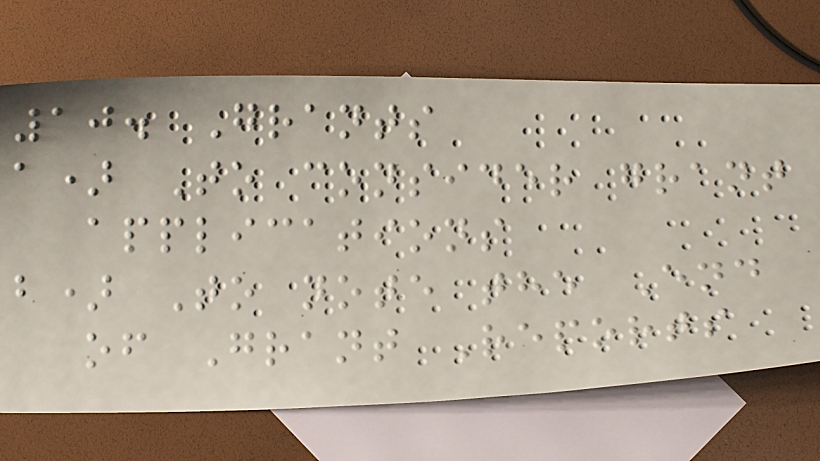10. Grants
a) To consider grant
applications
b) To note the End
of Grant Reports
